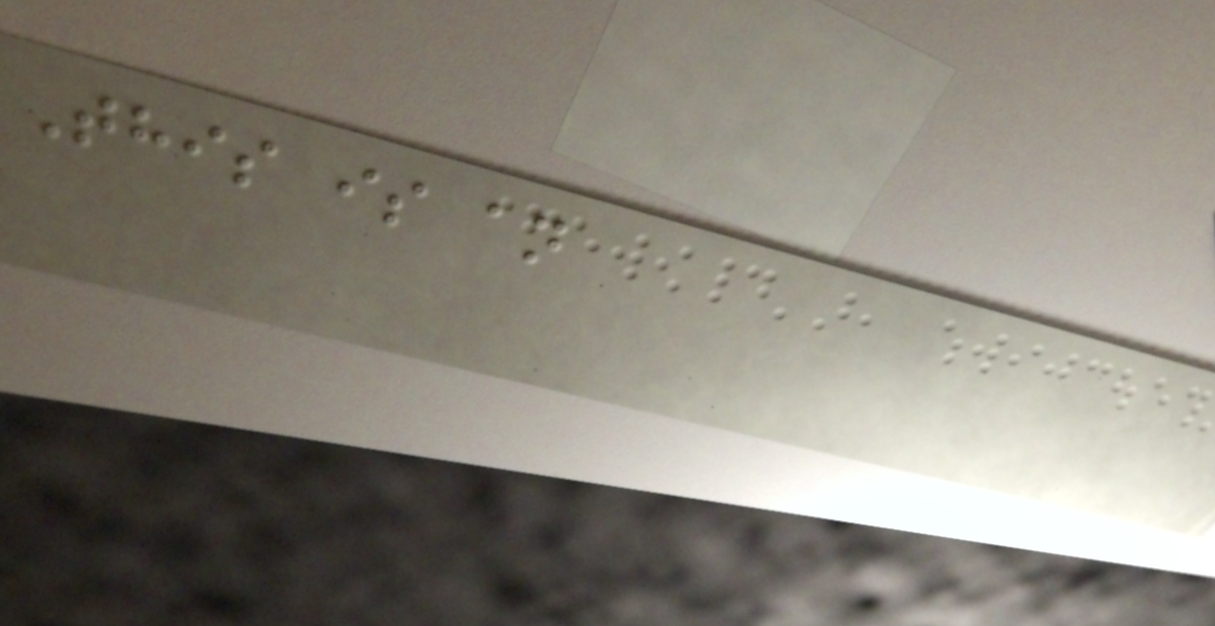This is an
